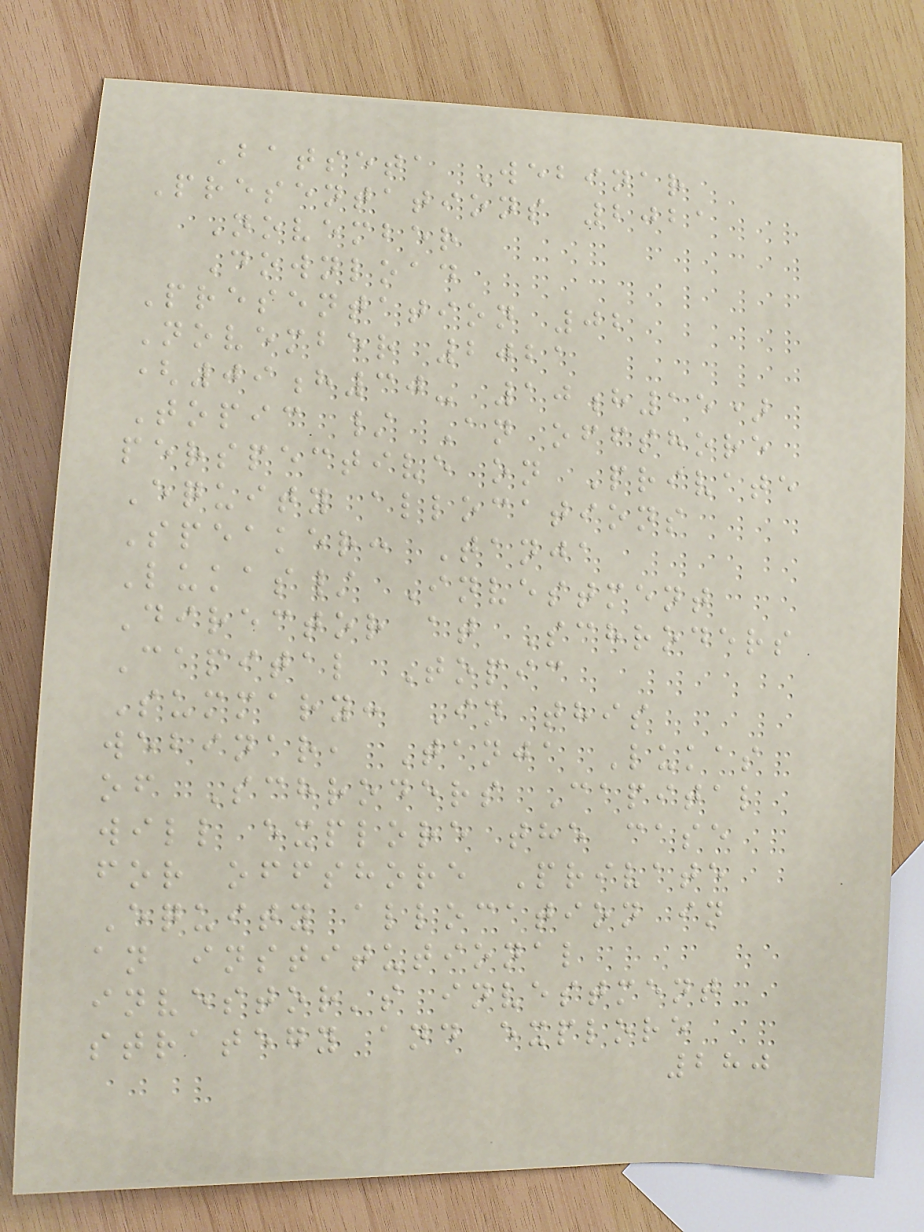Batseta Webinar
Presentations 2021
November
Download
Presentation 02
November 2021
(09h30- 10h15)
Topic / An offshore
perspective on Private
Equity allocations
Speaker: Tanja
Lukas/ Investment
Director at Schroders
Capital Topic
Summary: In this
webinar, Tanja Lukas
of Schroders Capital
will explore the case
for offshore Private
Equity allocation in
an institutional
investor's investment
strategy and explore
280
